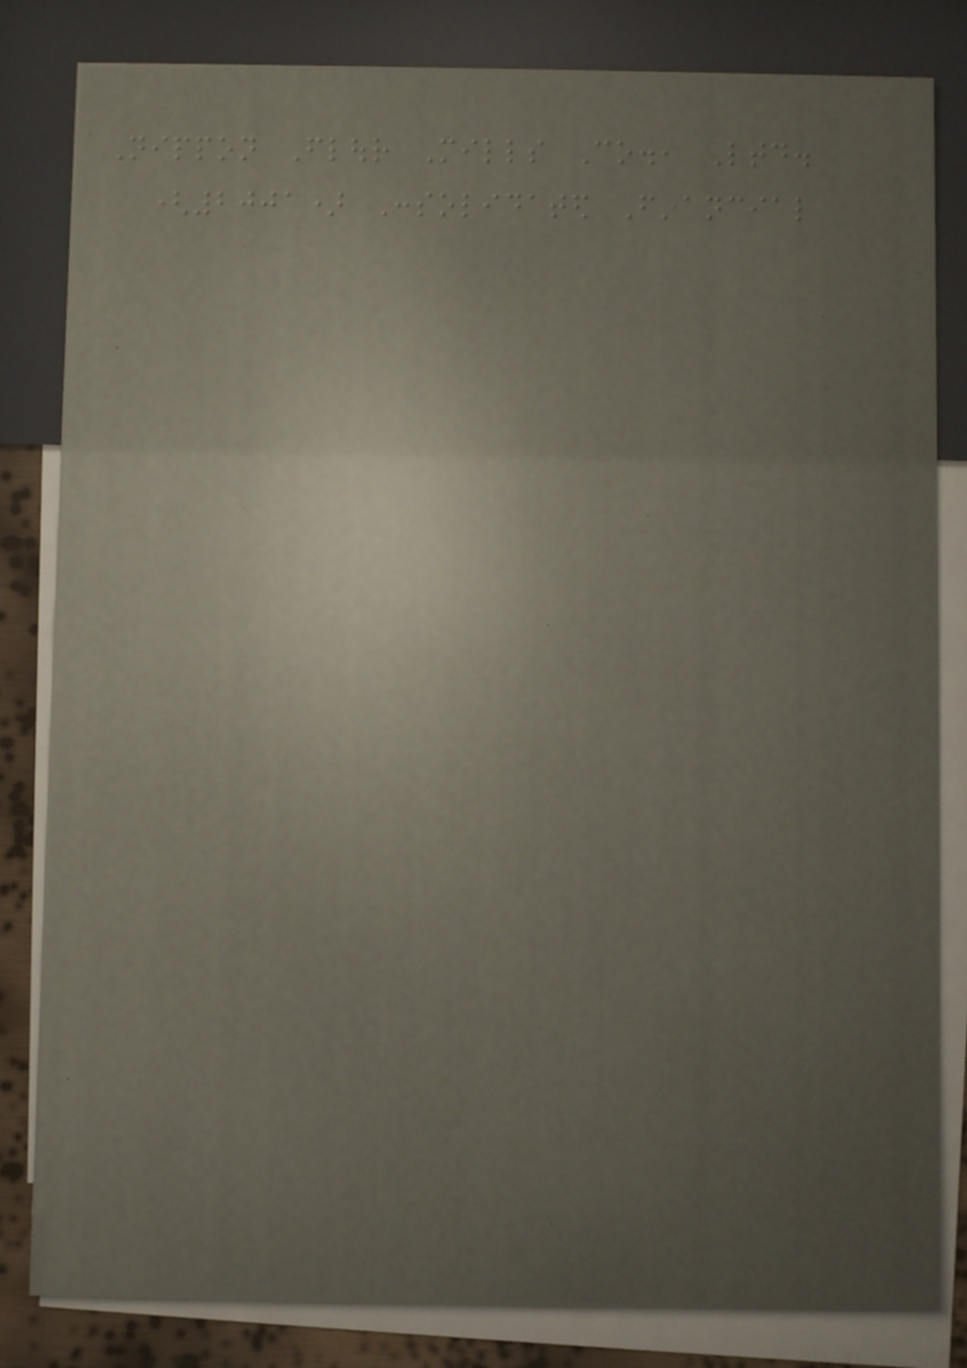Nippon Flour Mills Co., Ltd.
(2001) Consolidated Financial
